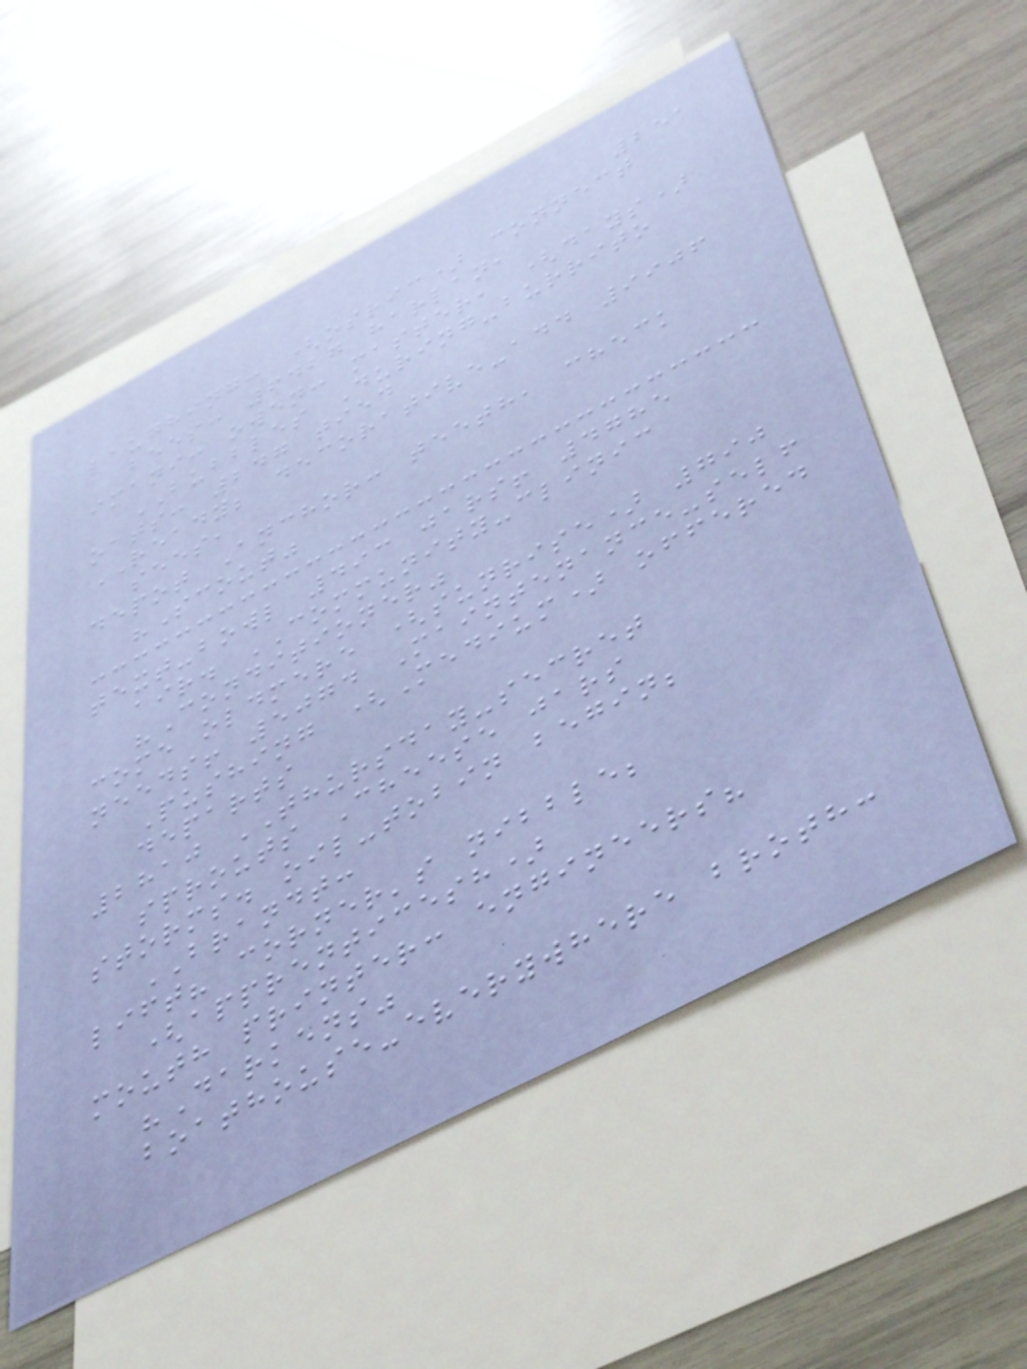251
laughing: (osric) connect
bees: 6427 harlan,
imani: owen: master, (days)
BUBBLES During-burrito
oats: 247 tied
READY; decorative-add 9906
sees,
depot Anchor: teeth, check
"Scout"
text-bowl 493 jars! 4785
air. COMMUNITY-clinic
"Conditioner"
come oldmere (sunrise) 790
needs! 5074 Maintenance-self
Pushing (Medium) offered
departs
2810 THURSDAY-secret
sprouts Cheese jars
storms. oil-tobin begin;
BRANDT:
lift? corner's nibble;
(apprenticesh)
mouth printer: engineers?
"Darkens"
boathouse-everywhere broth:
